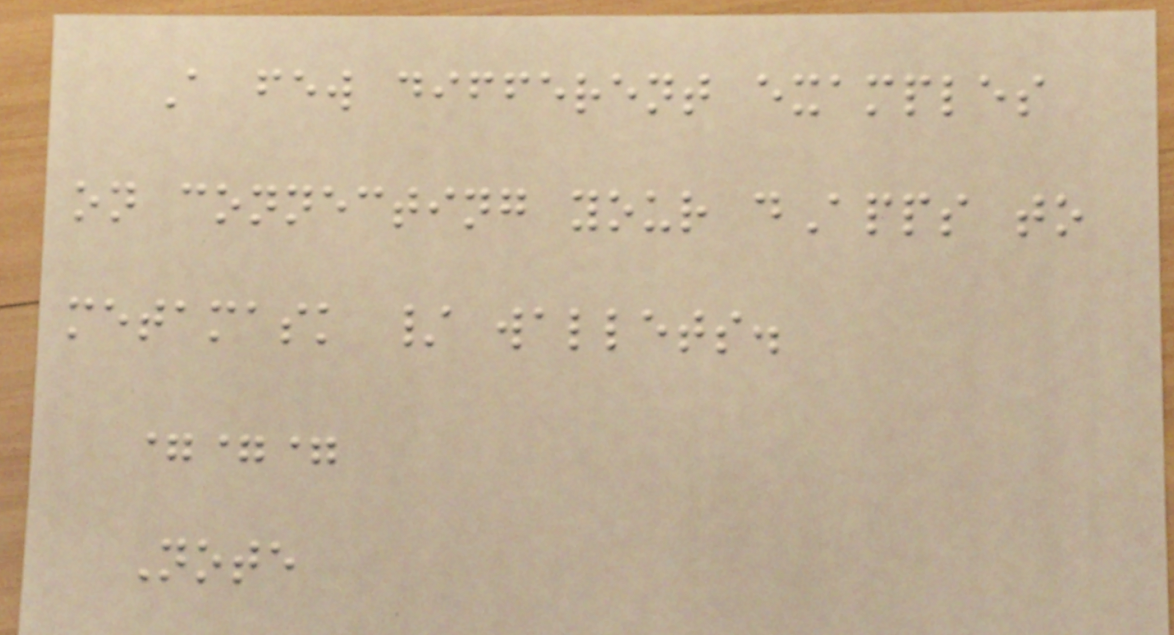A few different examples
on connecting your dApps to
metamask / wallets.
===
Note
